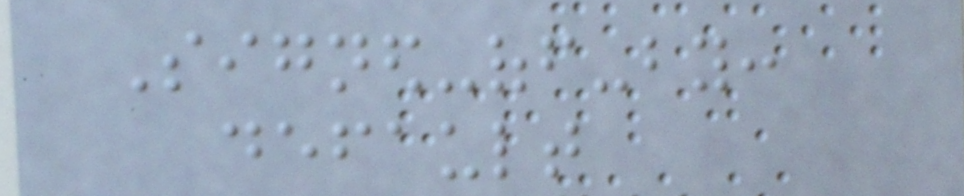Signed-off-by:
default
